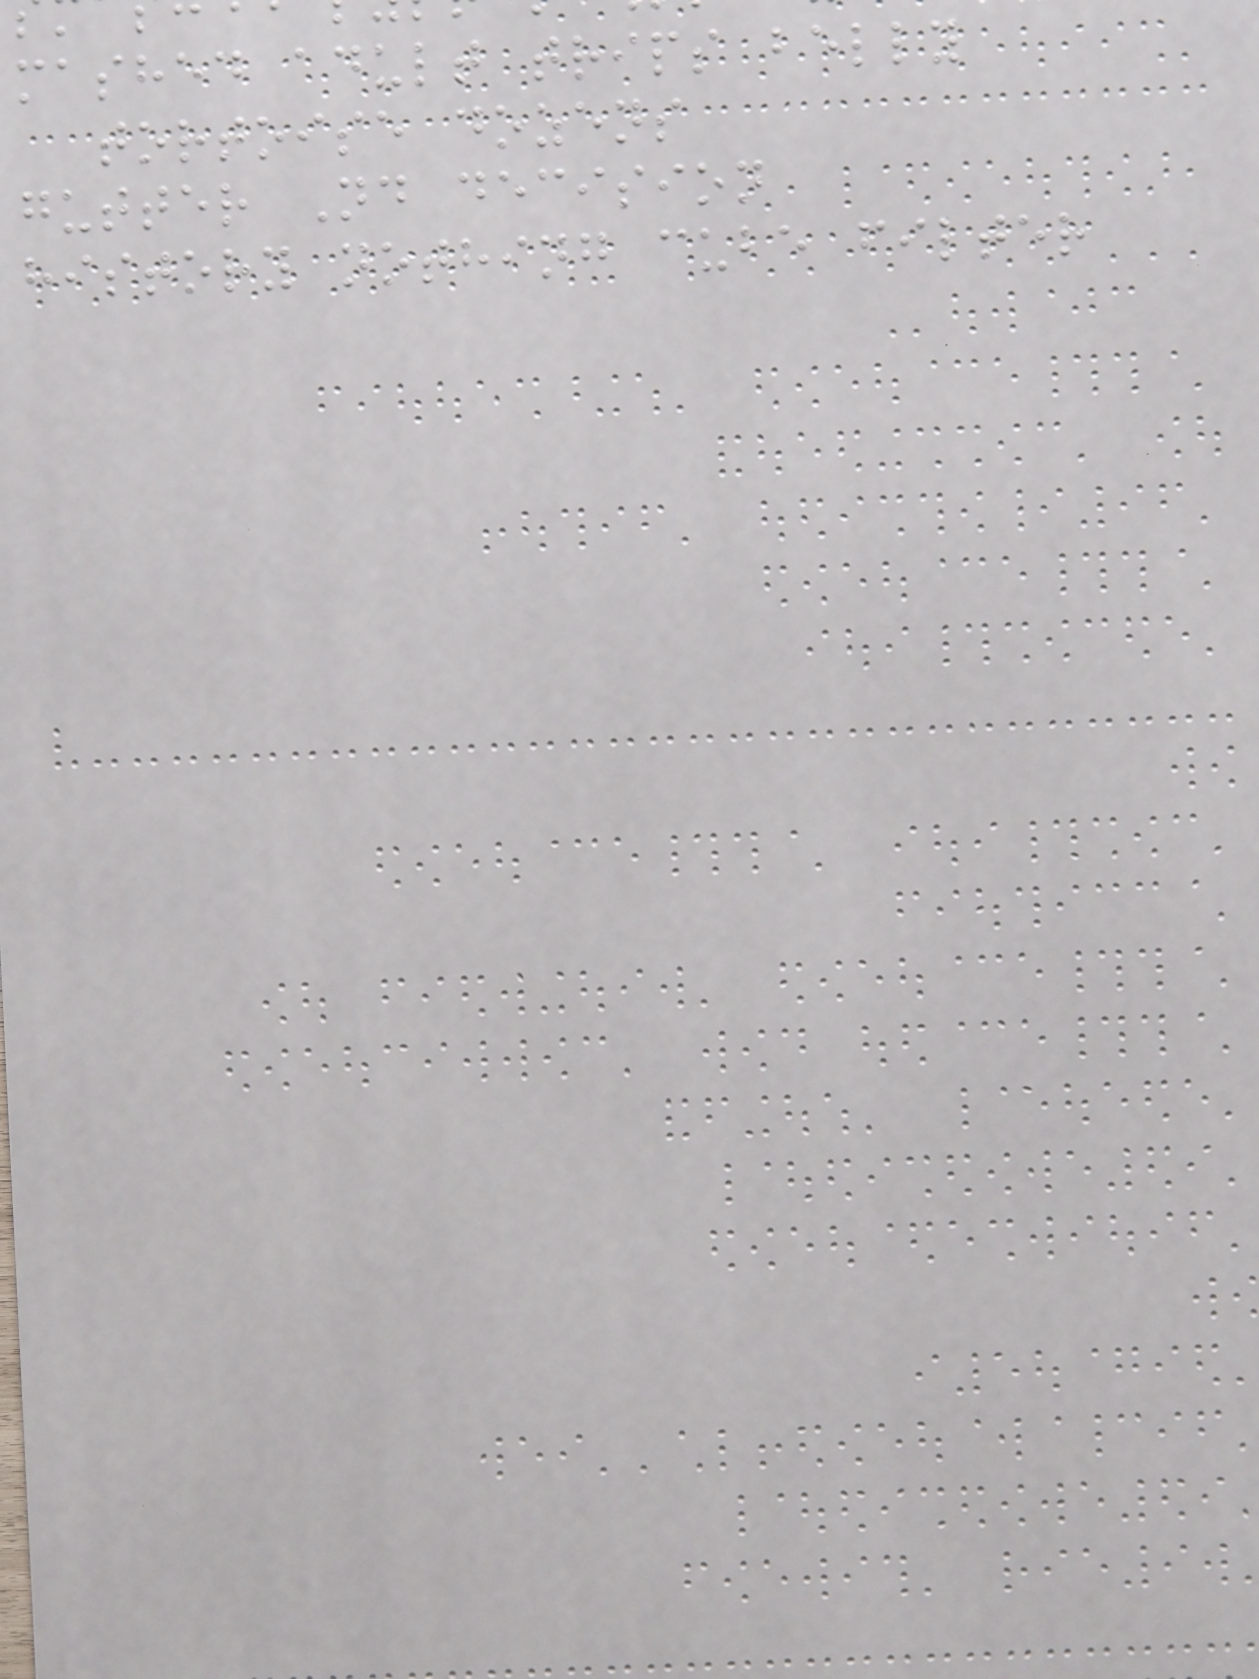mashed adult trips belly
tortoise dozens
gutter Nd decision
history nothing cube filter
